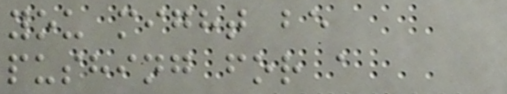you might be
pushing for a
